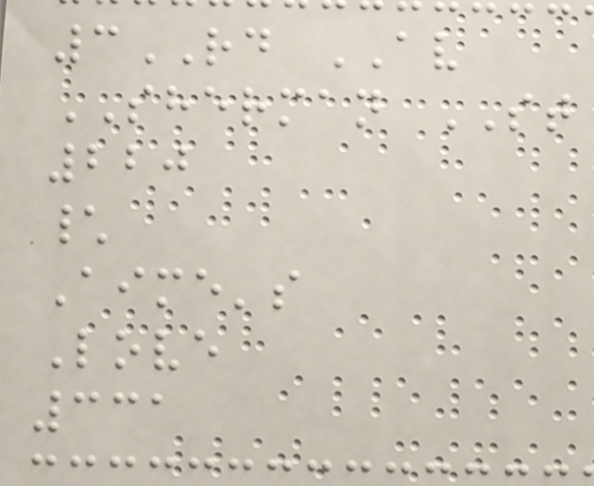3RD AV
SHERMAN ST
220
\
Aime's
Love
331
